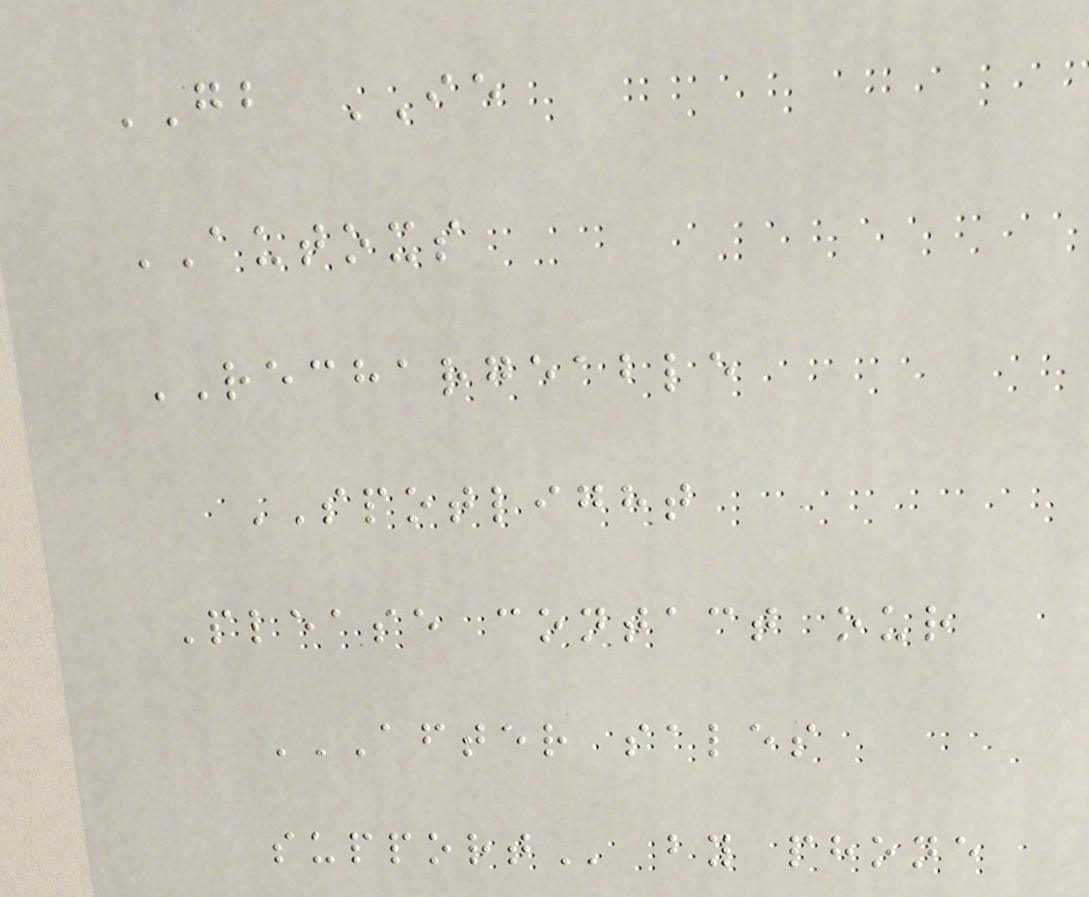GB IE
AUTOXS
RECHARGEABLE
SPOTLIGHT
Please contact our
AFTER SALES
SUPPORT by phone
